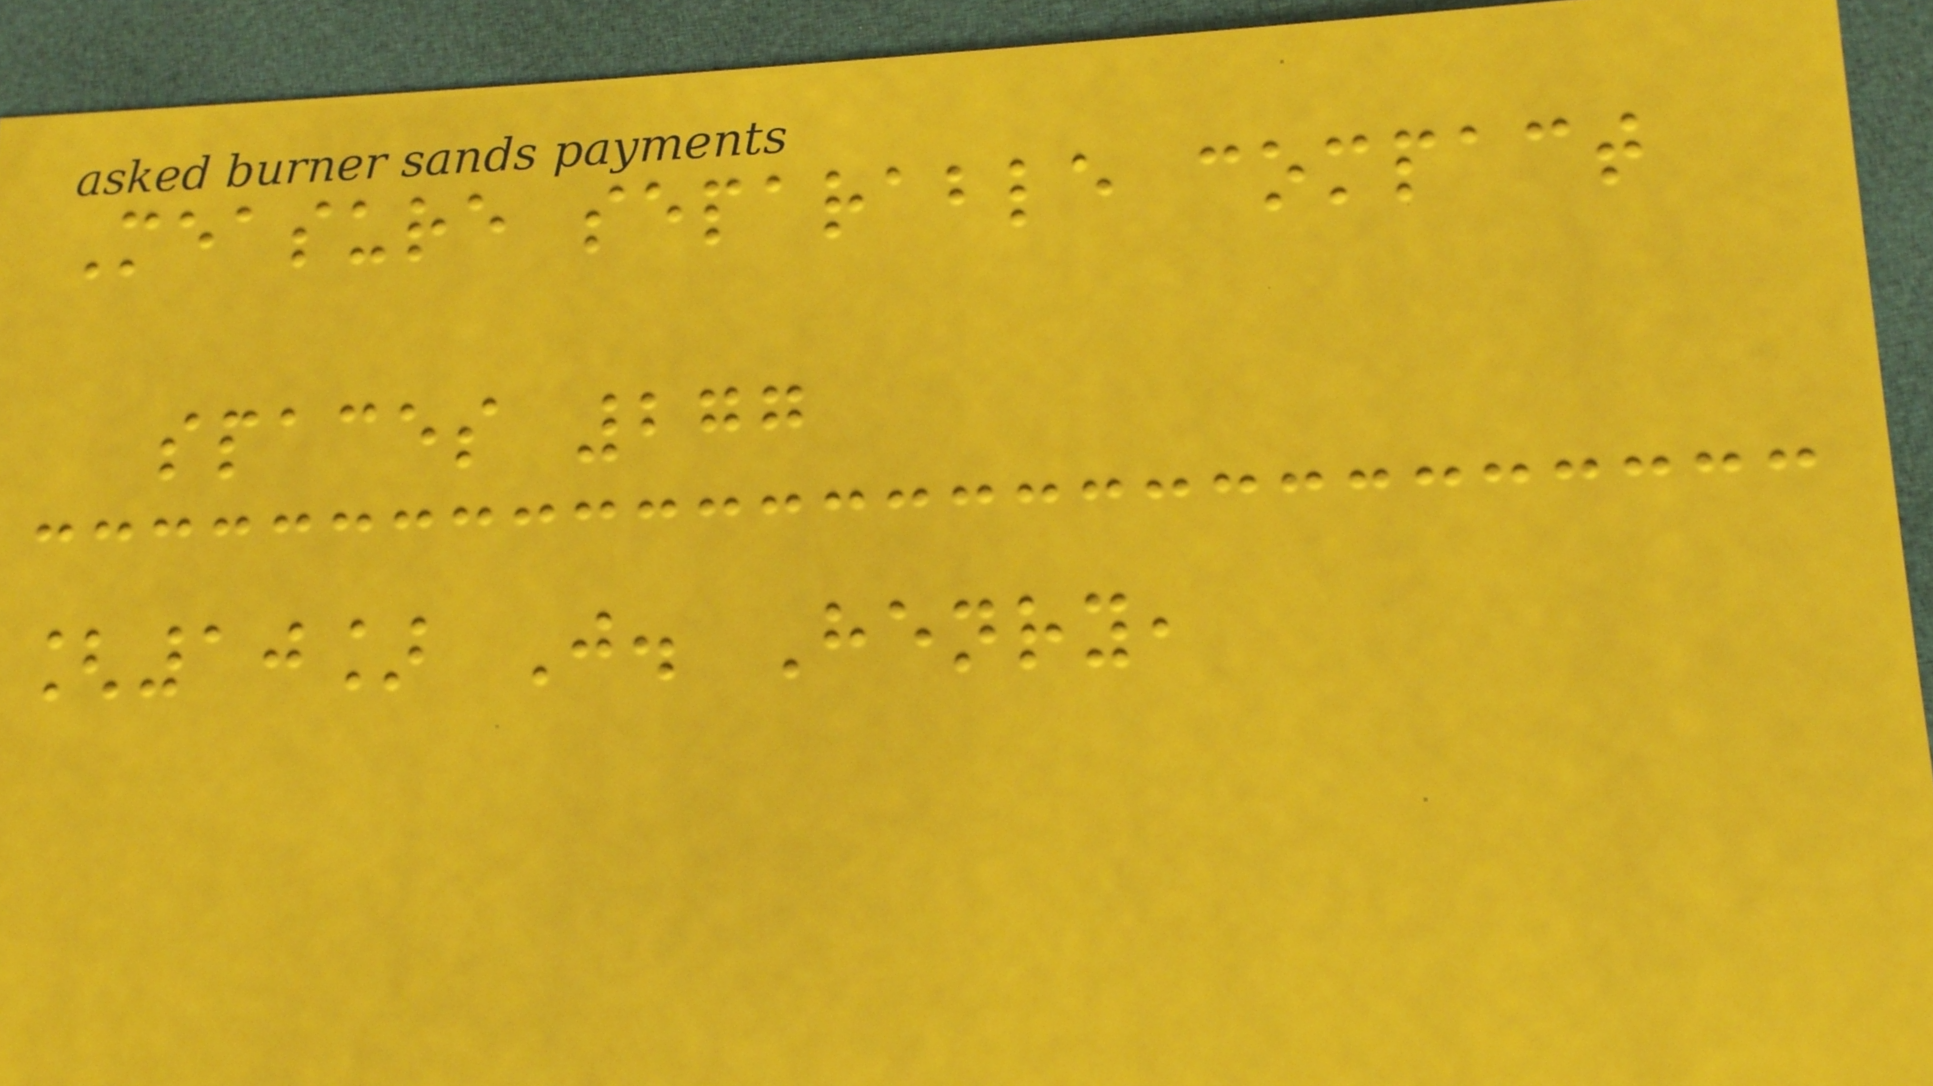Measure separable compact
spaces 277
[10] J. Henry,
